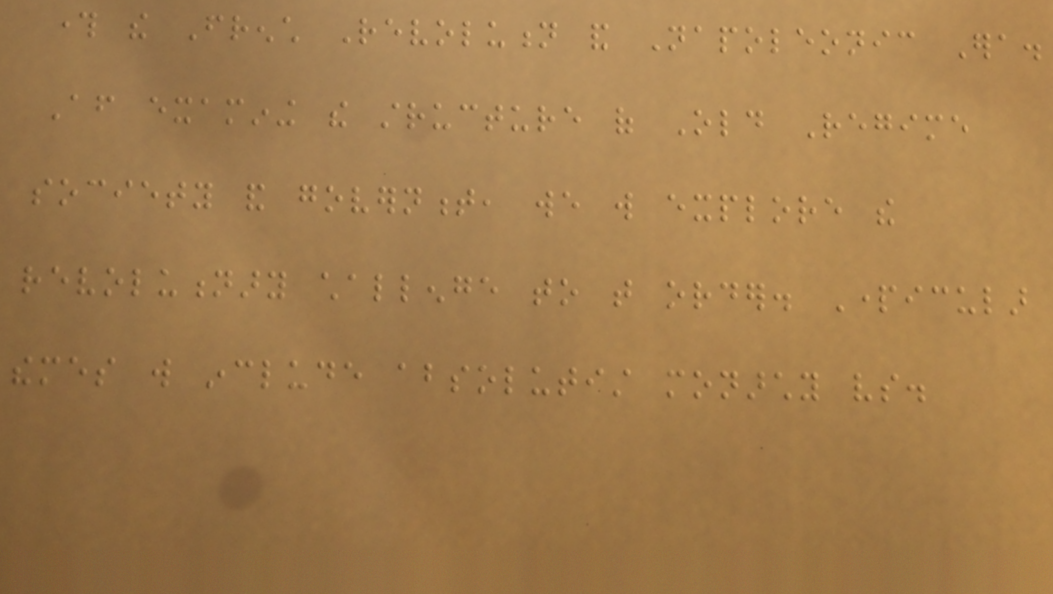through the French Revolution and Napoleonic Era.
After examining the structure of Old Regime
society and government, we will explore the
revolutionary challenge to that order. Particular
themes will include absolutist monarchy vs.
